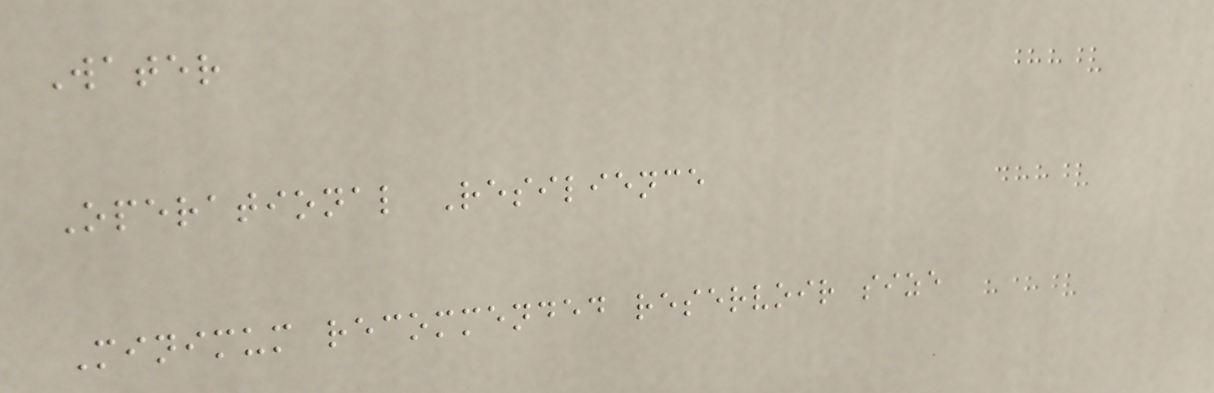Water
Operational Resilience
Minimum recommended reservoir size
